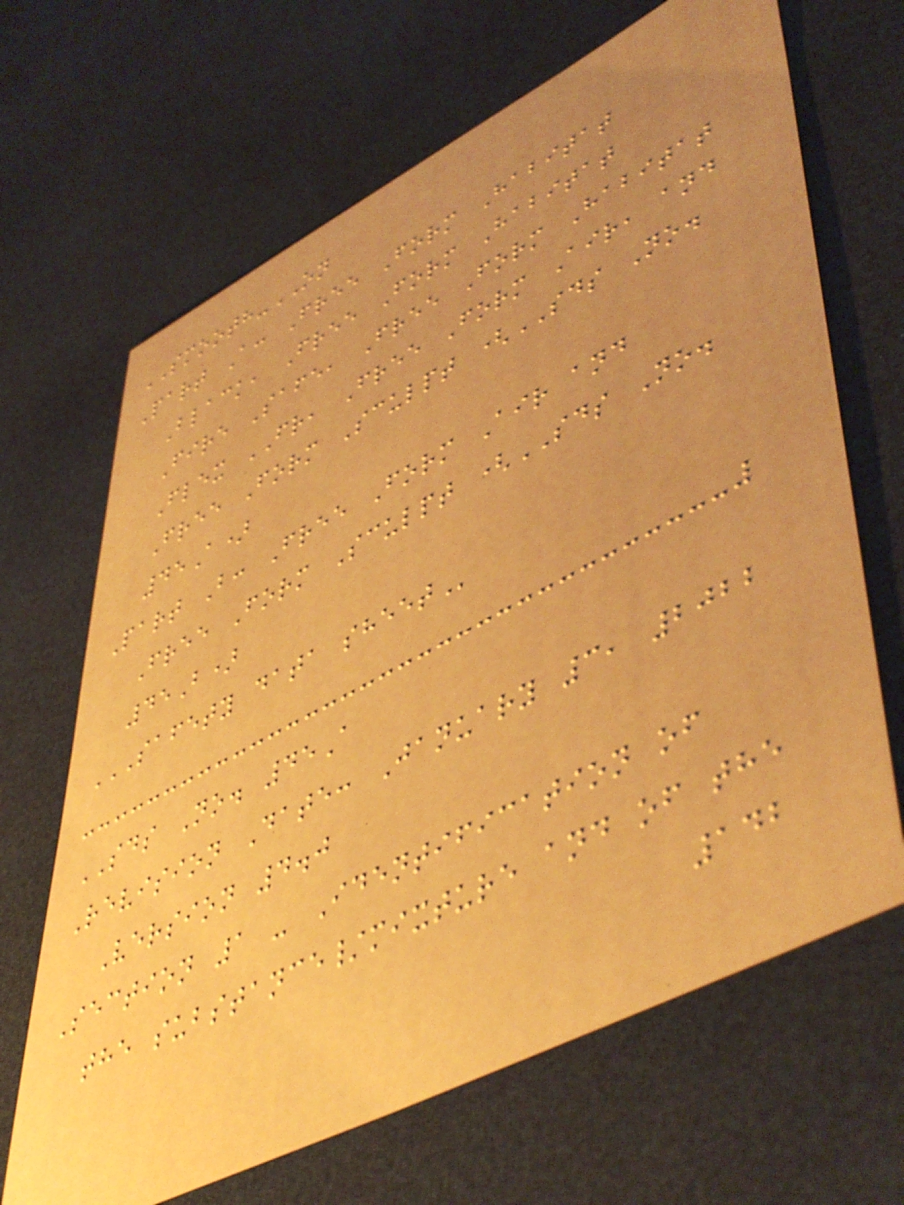SMOOTH-ON
Part A: Free Form Habitat
Black, Free Form Habitat
Fire Safe, Free Form Habitat
Flex FR, Free Form Air, and
Free Form Sculpt (SDS No.
45A)
Part B: Free Form Air and
Free Form Sculpt (SDS No.
45B)
SAFETY DATA SHEET
SDS No. 45A
Revision Date: January 3, 2022
Version 4.0
Section 1 - Identification of
the substance/mixture and of the
142
